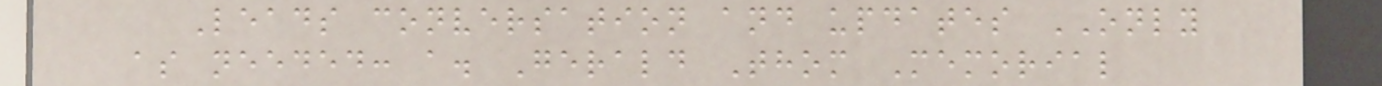Leads conversation and updates ONLY
as needed: a. Gerald Thom Memorial
